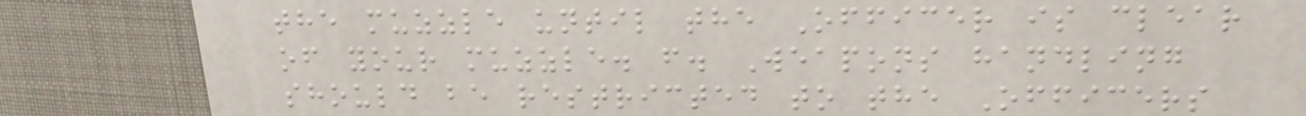the muzzle until the Officer is clear
of your muzzle. f. Weapons handling
should be restricted to the Officers
